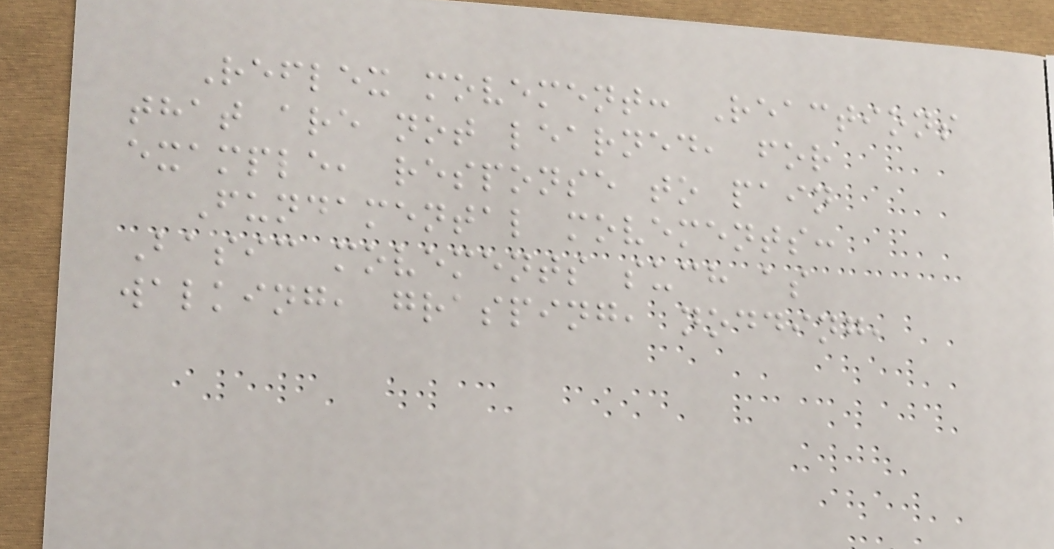Reflex movement: Reactions
that are not learned, for
example, response to pain
Fundamental movements:
Basic movements such as
walking, grasping, nodding,
